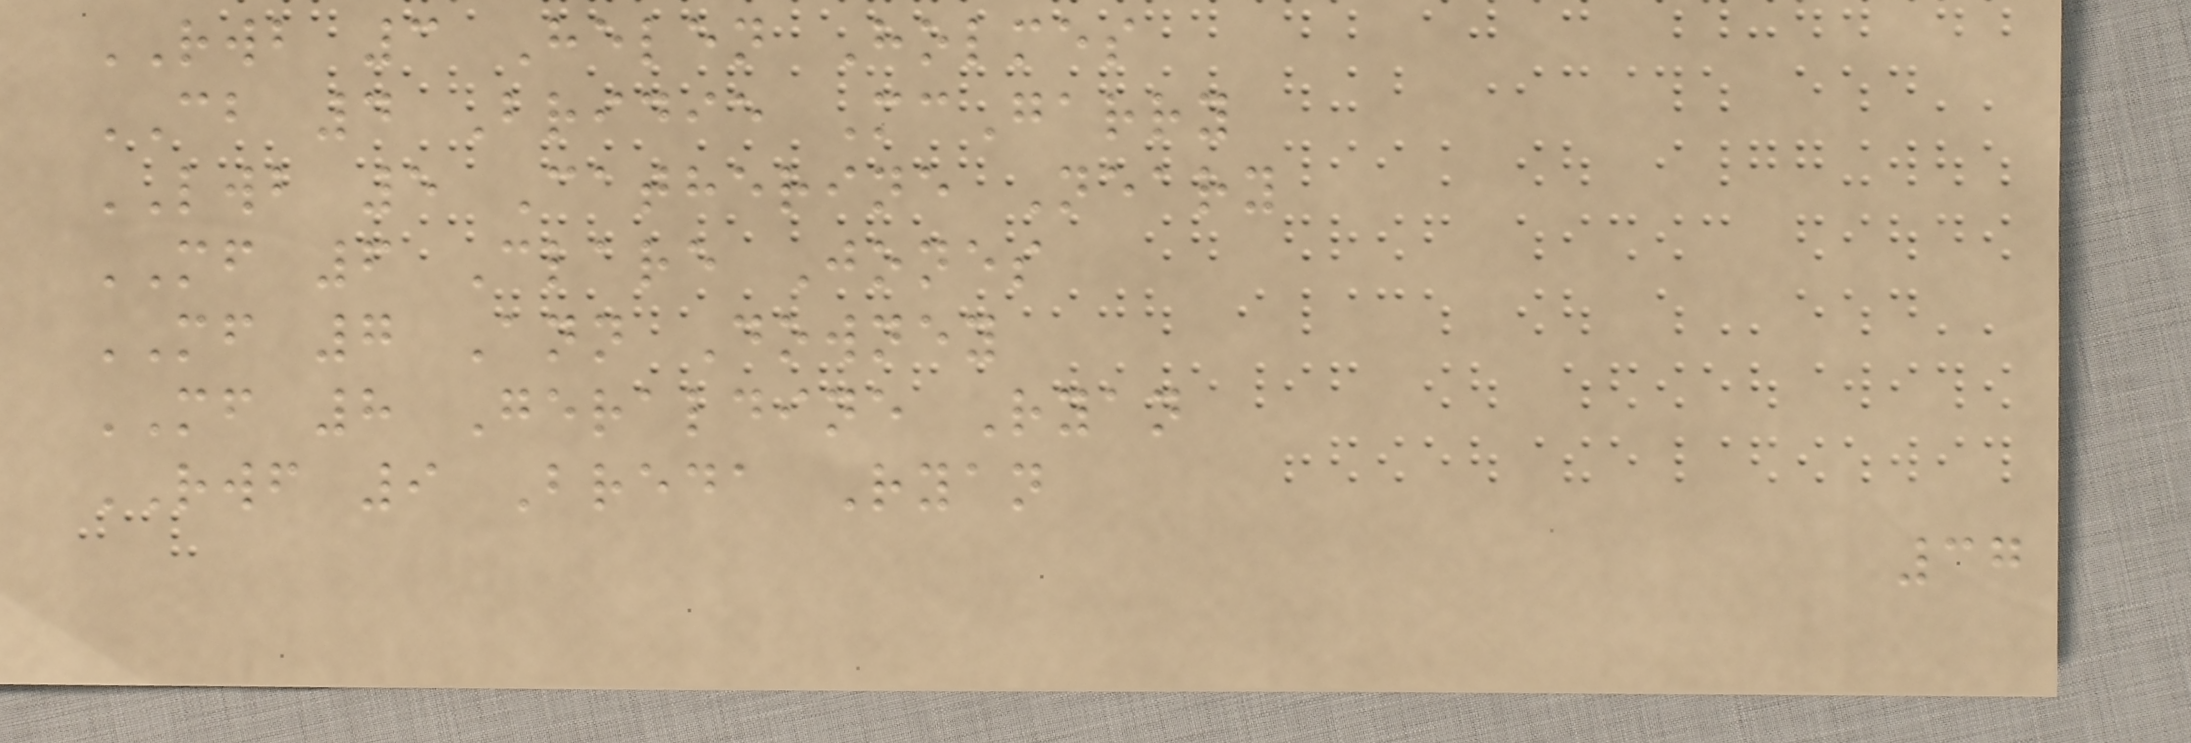RWB 3 Helen Holmes
CB 4 Bridie McGarry
LWB 5 Catherine Neary
MF 6 Clare Jones
MF 7 Ann Downey
MF 8 Geraldine Ryan
RWF 9 Breda Ryan
37
